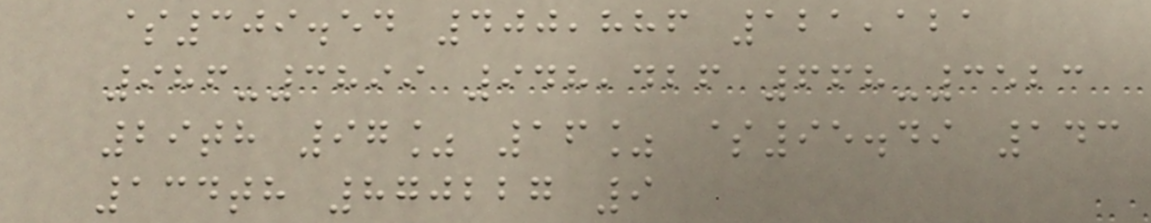$309.54 400,886 121,121
986-3899 948,426 668-3523
29th 97% 16% $95.49 143
134th 870227 9
